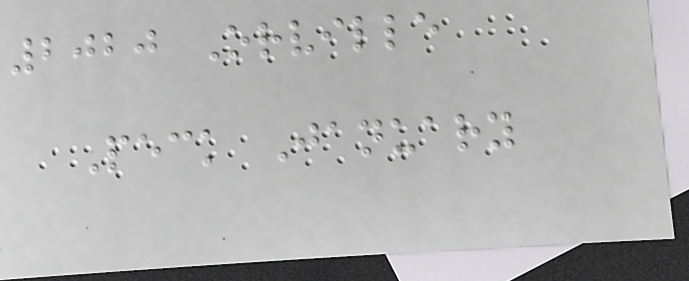2020 Orville
Peck January
